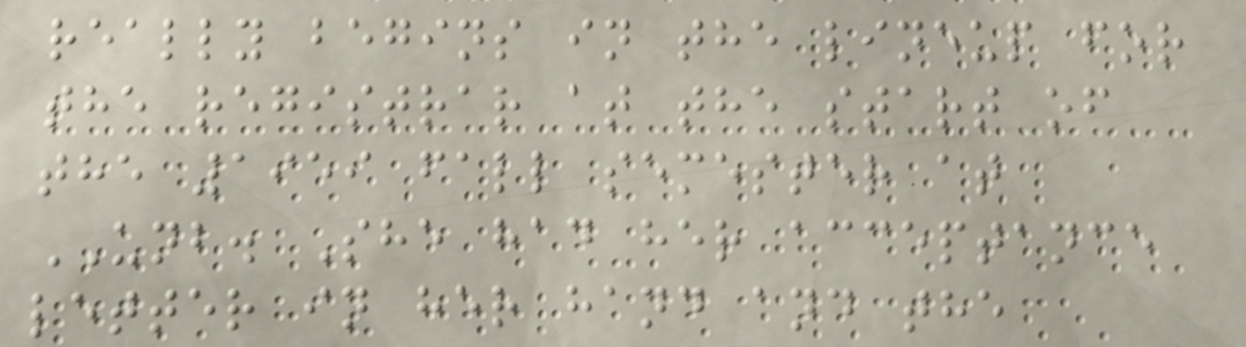really begins in the lineup for
the registrar at the start of
the 1959 fall semester at
UNB. She had her acceptance
letter in her hand and the
